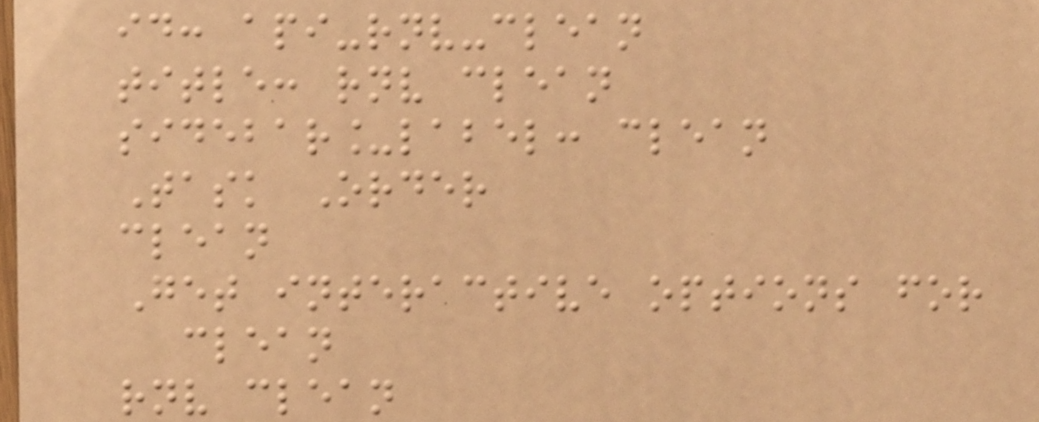id: api-rnv-clean
title: rnv clean
sidebar_label: clean
Task Order
clean
Get interactive options for
clean
rnv clean
